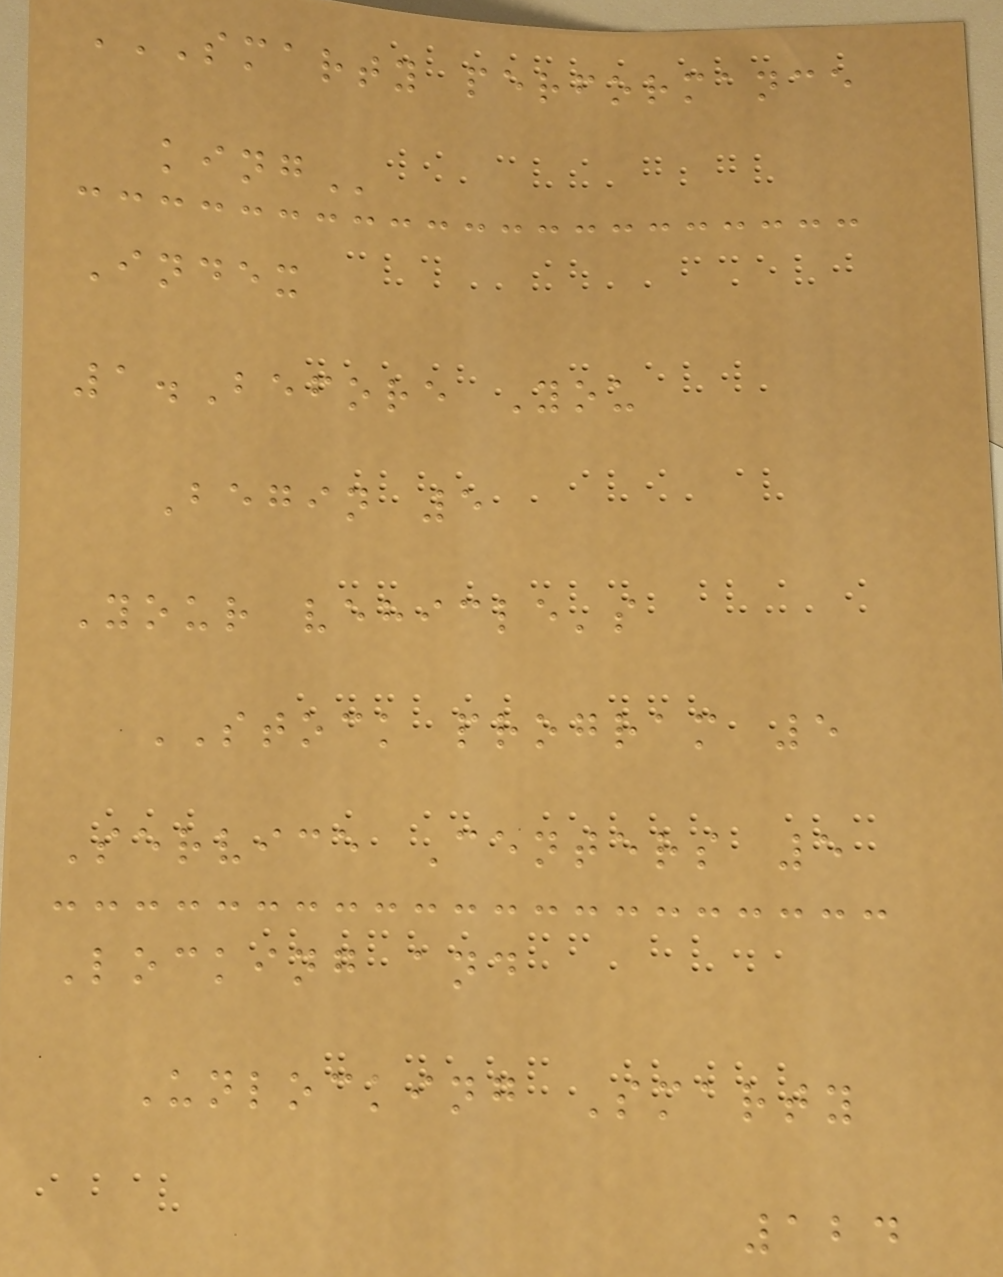SMARTY PERFORMANCE
KING
Index
1.Before You
Begin 5
Your vehicle's
STOCK program 5
Service Centers 5
Locking and
Unlocking Smarty
124
